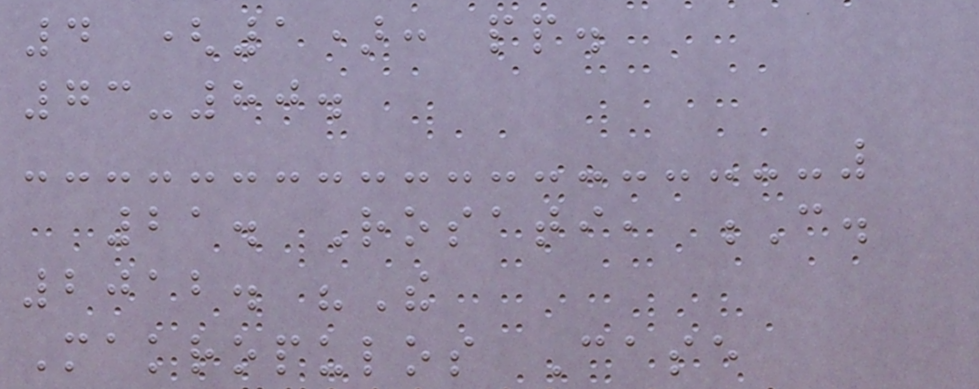4 (1): pp.
73-80.
21. Rosati, C.
2012. "The
Makropulos Case
